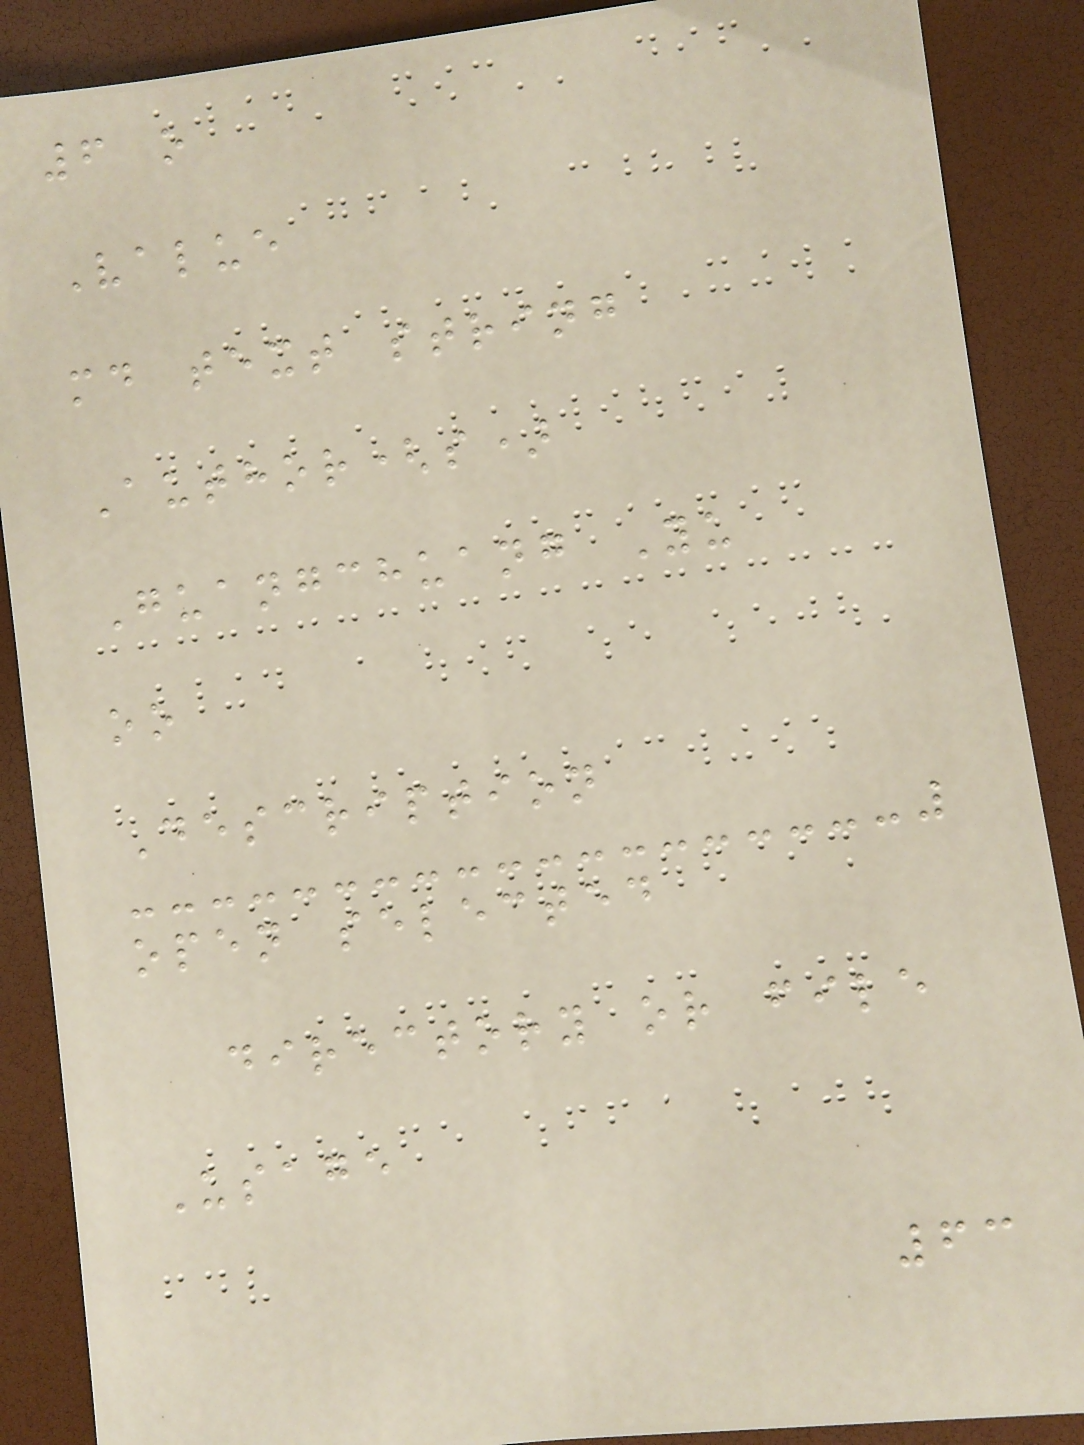6 o
Value
md text string
Author(s)
Guangchuang Yu
oo
Description
open selected
directory or file
Usage
63
